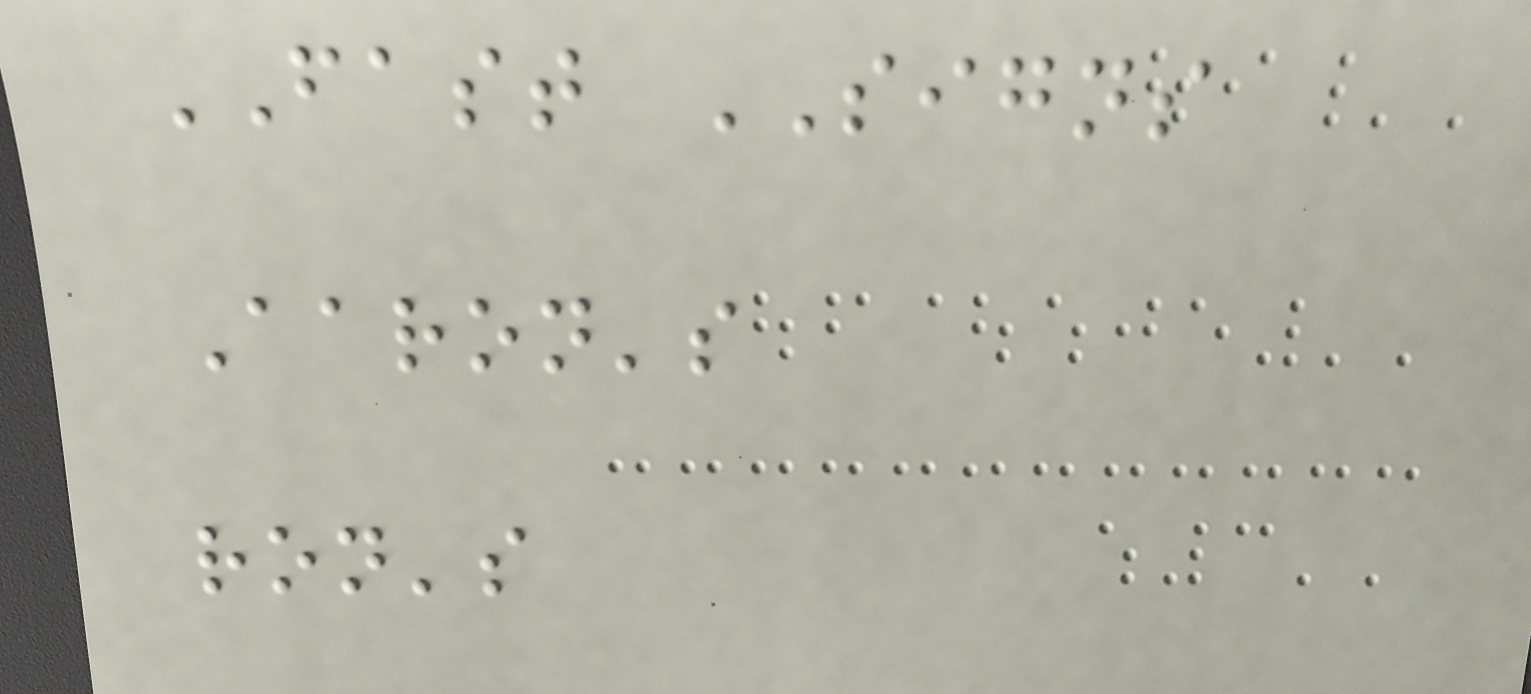FAST SIGNS
Aaron's
ron's
